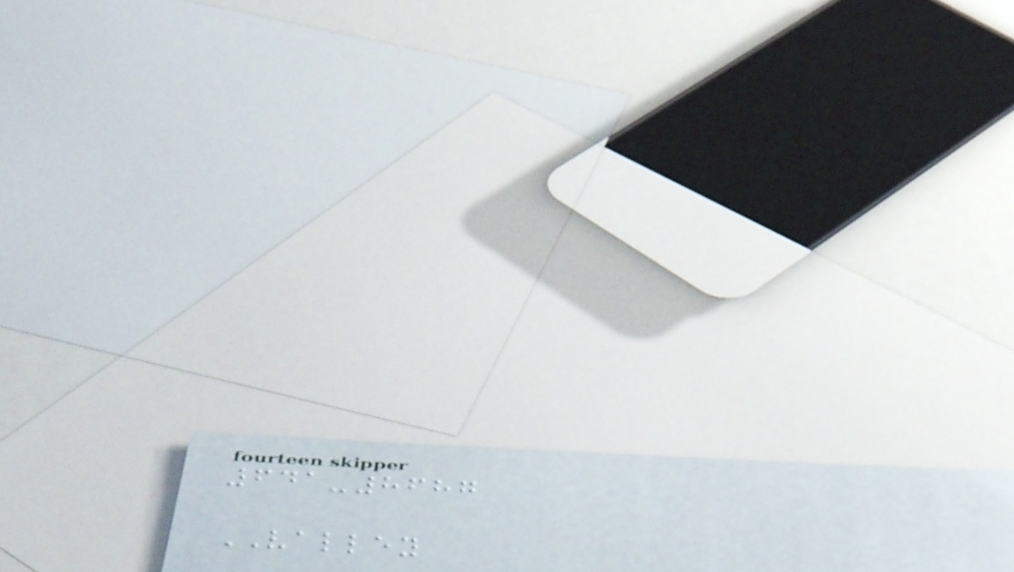641-8687
VALLEY
